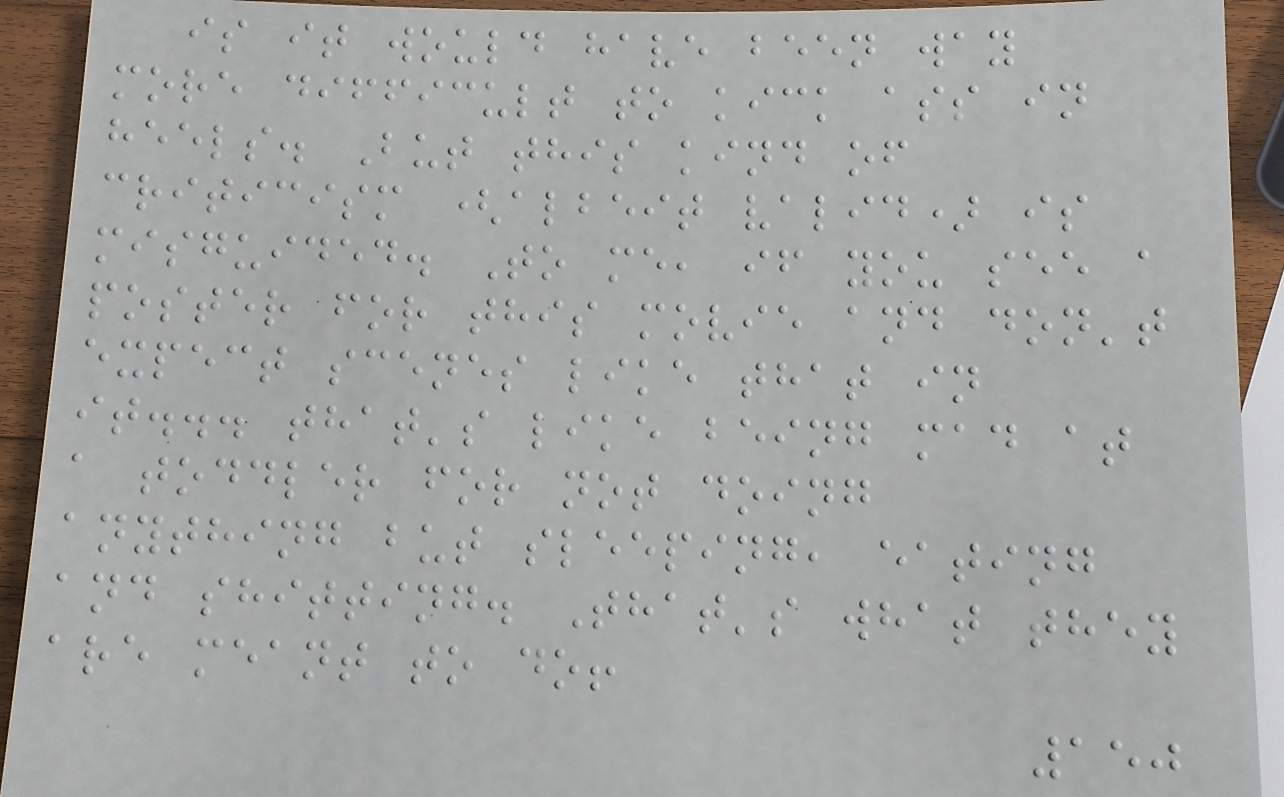is it would have been way
more difficult to kick ass in
heels. But this kind of
criticism (albeit valid) is
misguided. To me, if you see a
poster for this movie and don't
expect scenes like that in
it... that's like being mad at
a toddler for not doing
anything but sleeping, eating
and shitting. That's what they
are meant to do!
150
